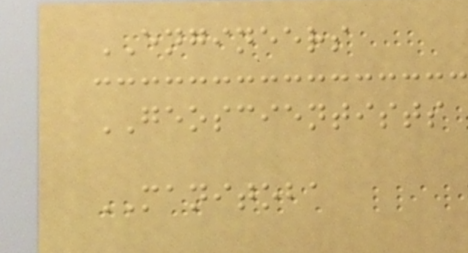ENGINEERS
GEOSCIENTISTS
MANITOBA
